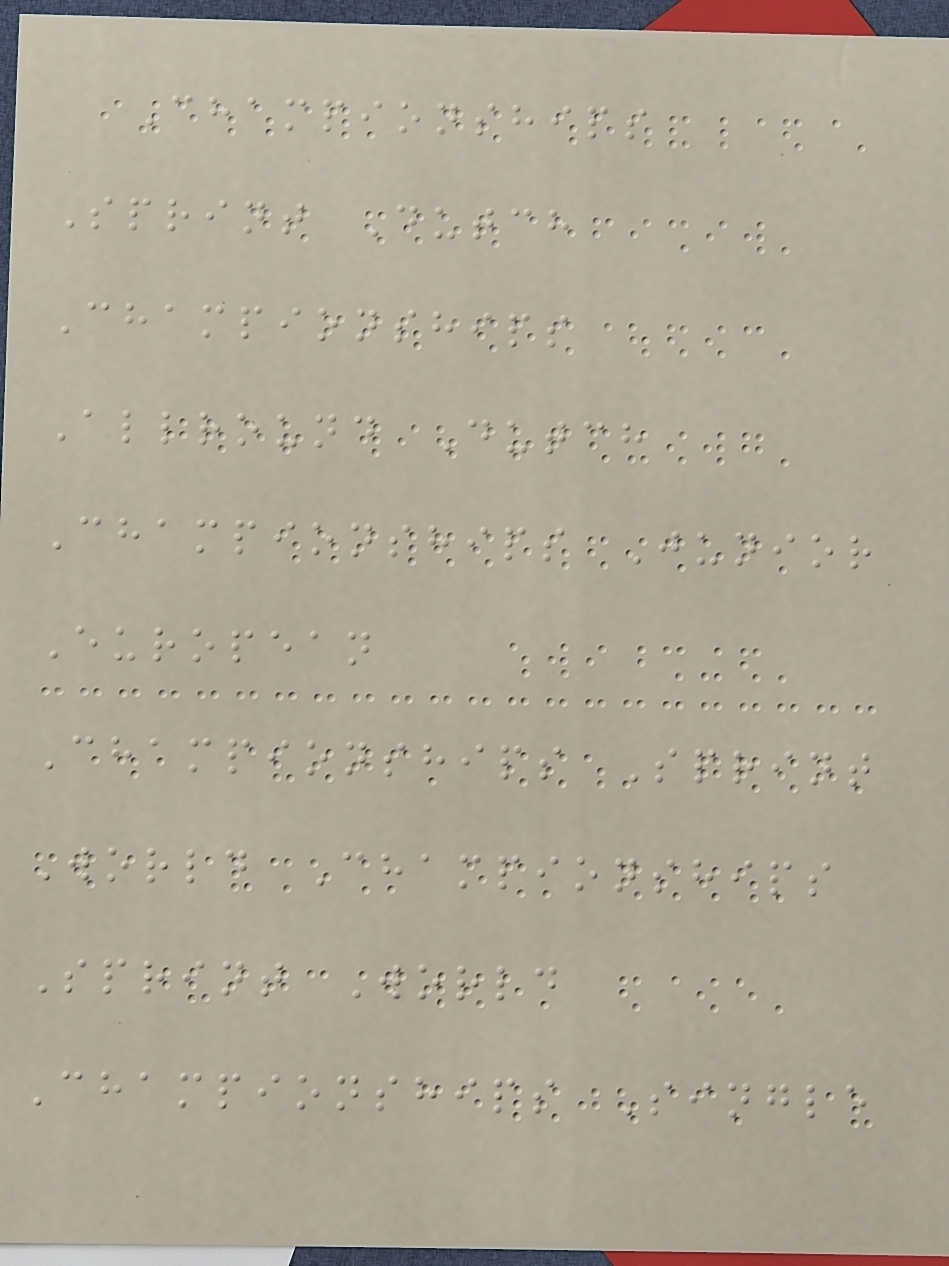Championships
Sprint Dutch
Championships
Allround Dutch
Championships Junior
European
Championships Sprint
World Championships
Sprint World
Championships Single
